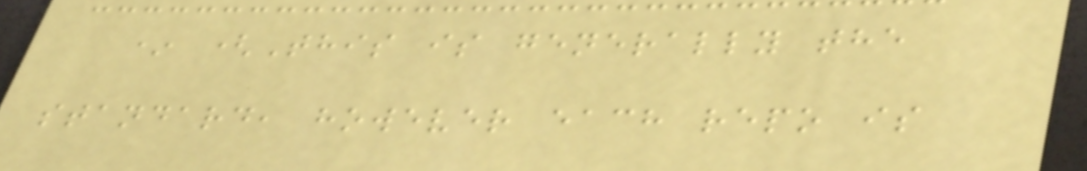* (This is generally the
standard, however each repo is
